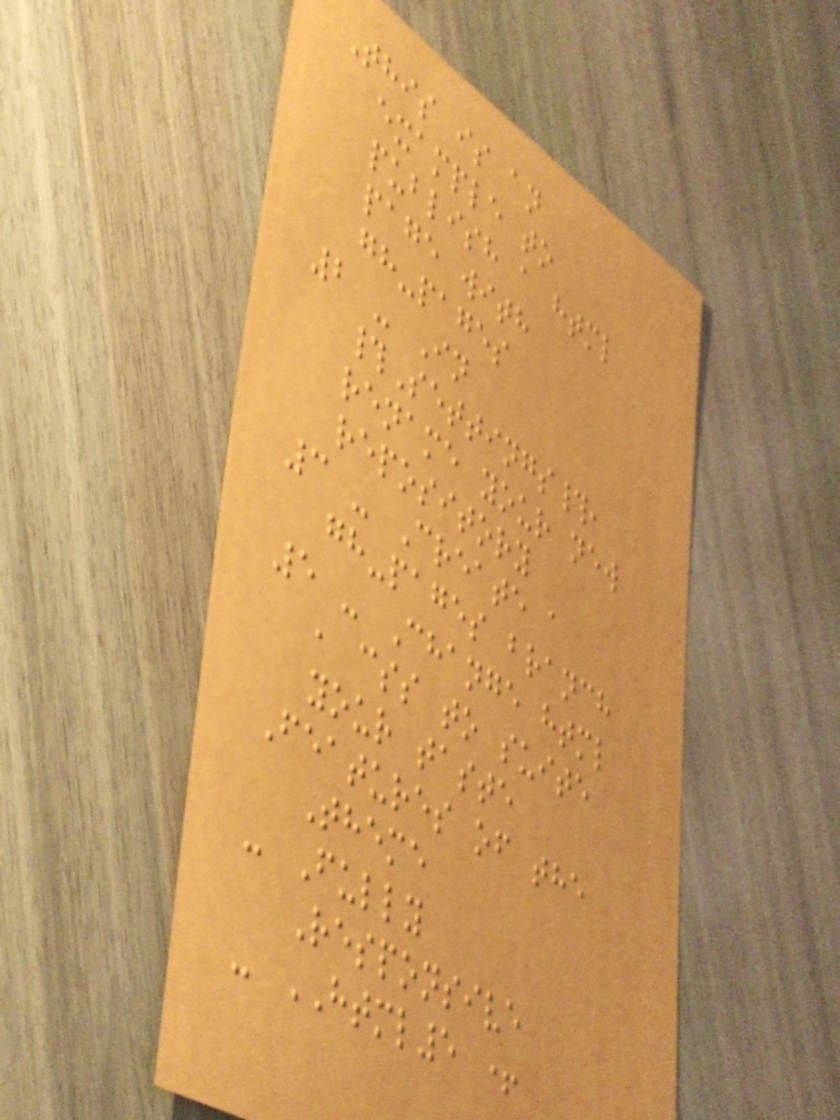This is an
example to
publish a html
page with
gh-pages
2 - In
#Settings#,
rename your new
repository
3 - Create a
gh-pages branch
5 - Change html
, css to suite
your taste
Features of the
Theme
- Fully
Responsive
- HTML5 +
